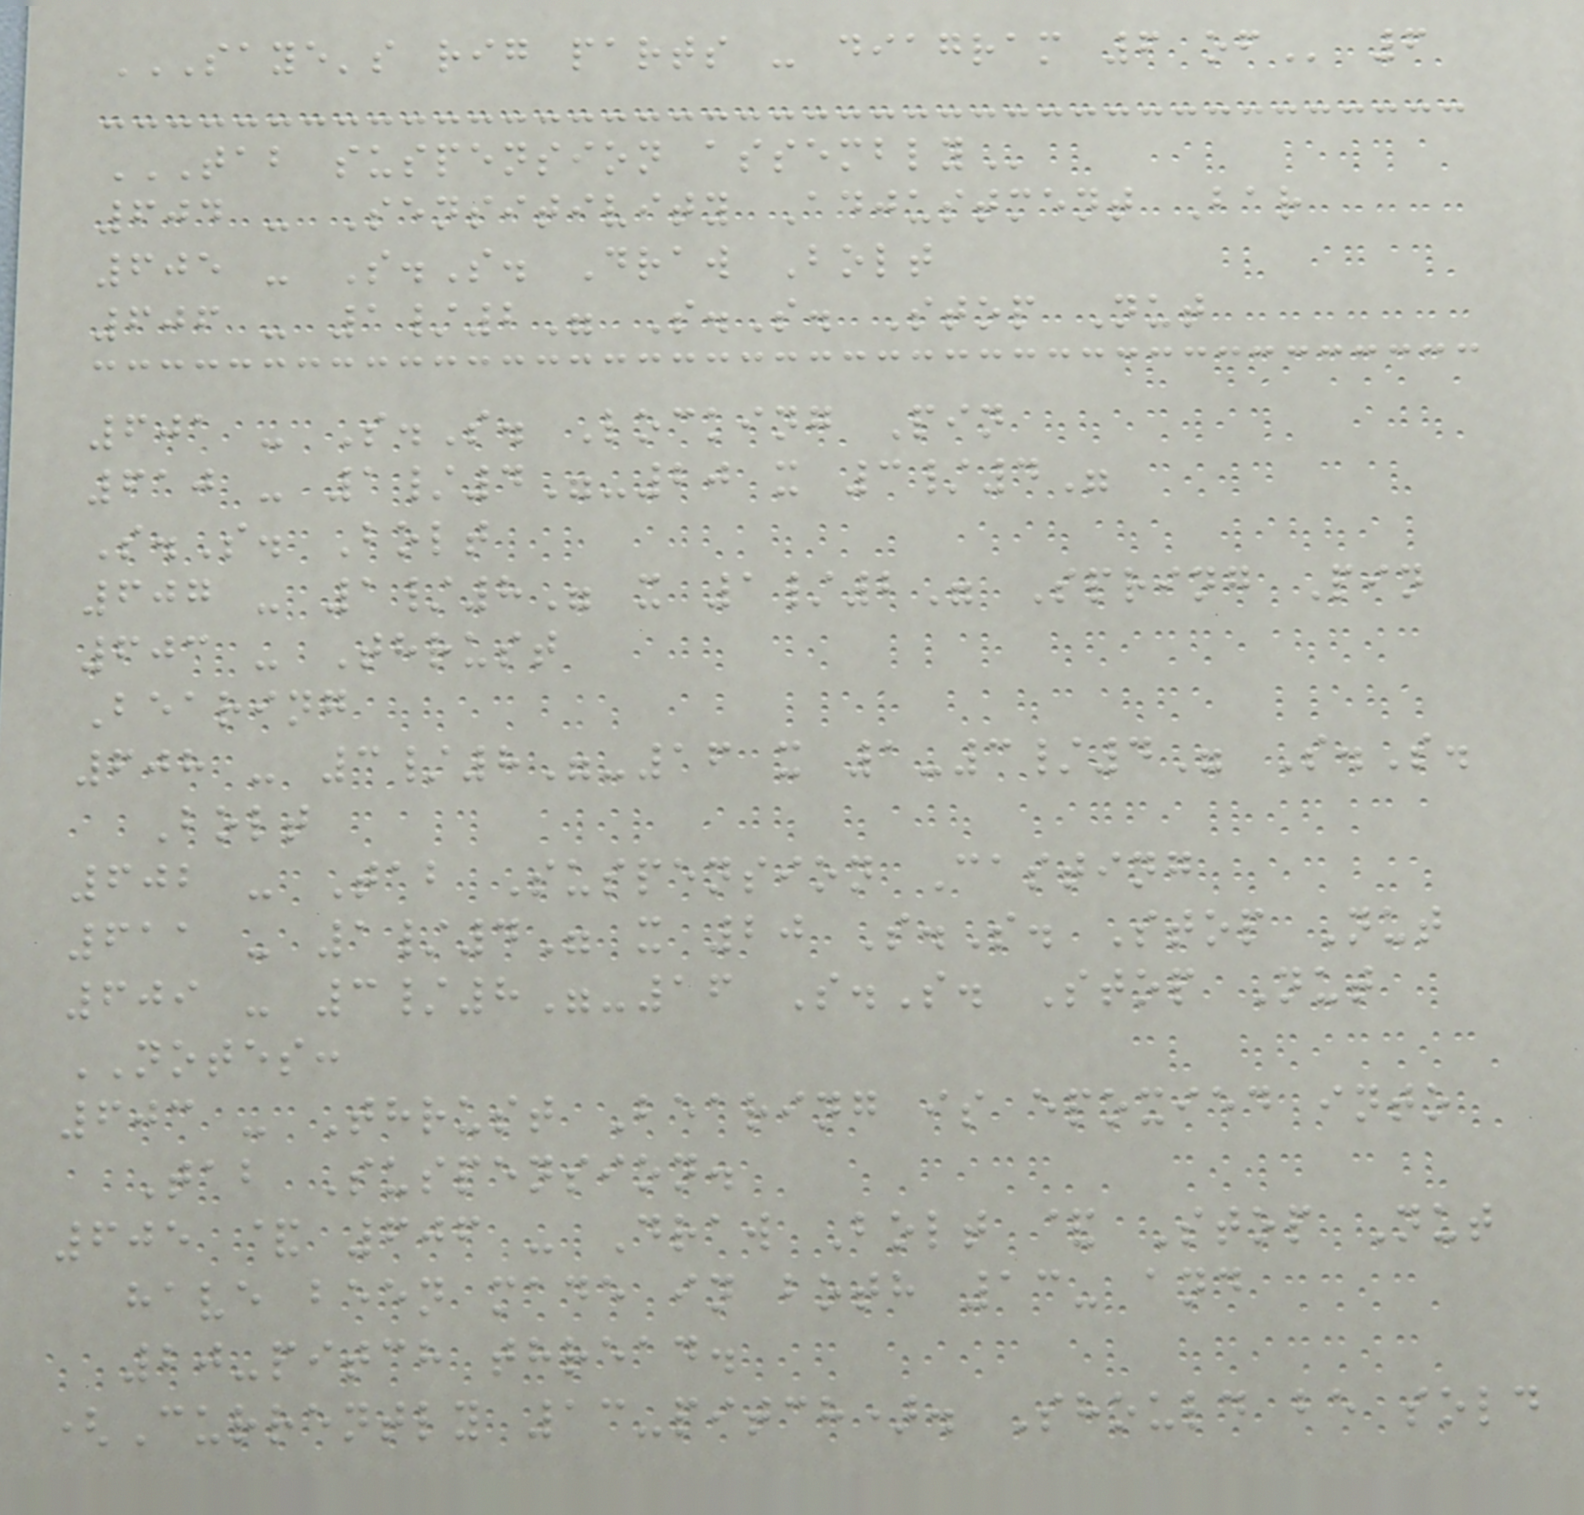SAYE'S RIG PARTS - DIAGRAM 6 OF 6
TAB SUSPENSION ASSEMBLY
604 - Sensitivity Adjustment Bar
605 - S.S. Draw Bolt
606 - 1/2" S.S. Stop Nut
601 - S.S. Locking Pin
610 - 1/4"-20 x 3/4"
S.S. Bolt
607 - 1/8" x 1/2" Spring Pin
603 - Thrust
Bearing
608 - 3/8"-16 x 1-3/4" S.S.
Bolt
602 - Tab Suspension Casting
611 - 1/4" x 20 S.S. Stop Nut
609 - 3/8"-16 S.S. Stop Nut
NOTES:
603 - Thrust Bearing is epoxied into
Tab Suspension.
605 & 606 - Draw Bolt & Stop Nut
have been made in both 13- and
20-pitch thread.
(Currently 13-pitch). Should be sold
